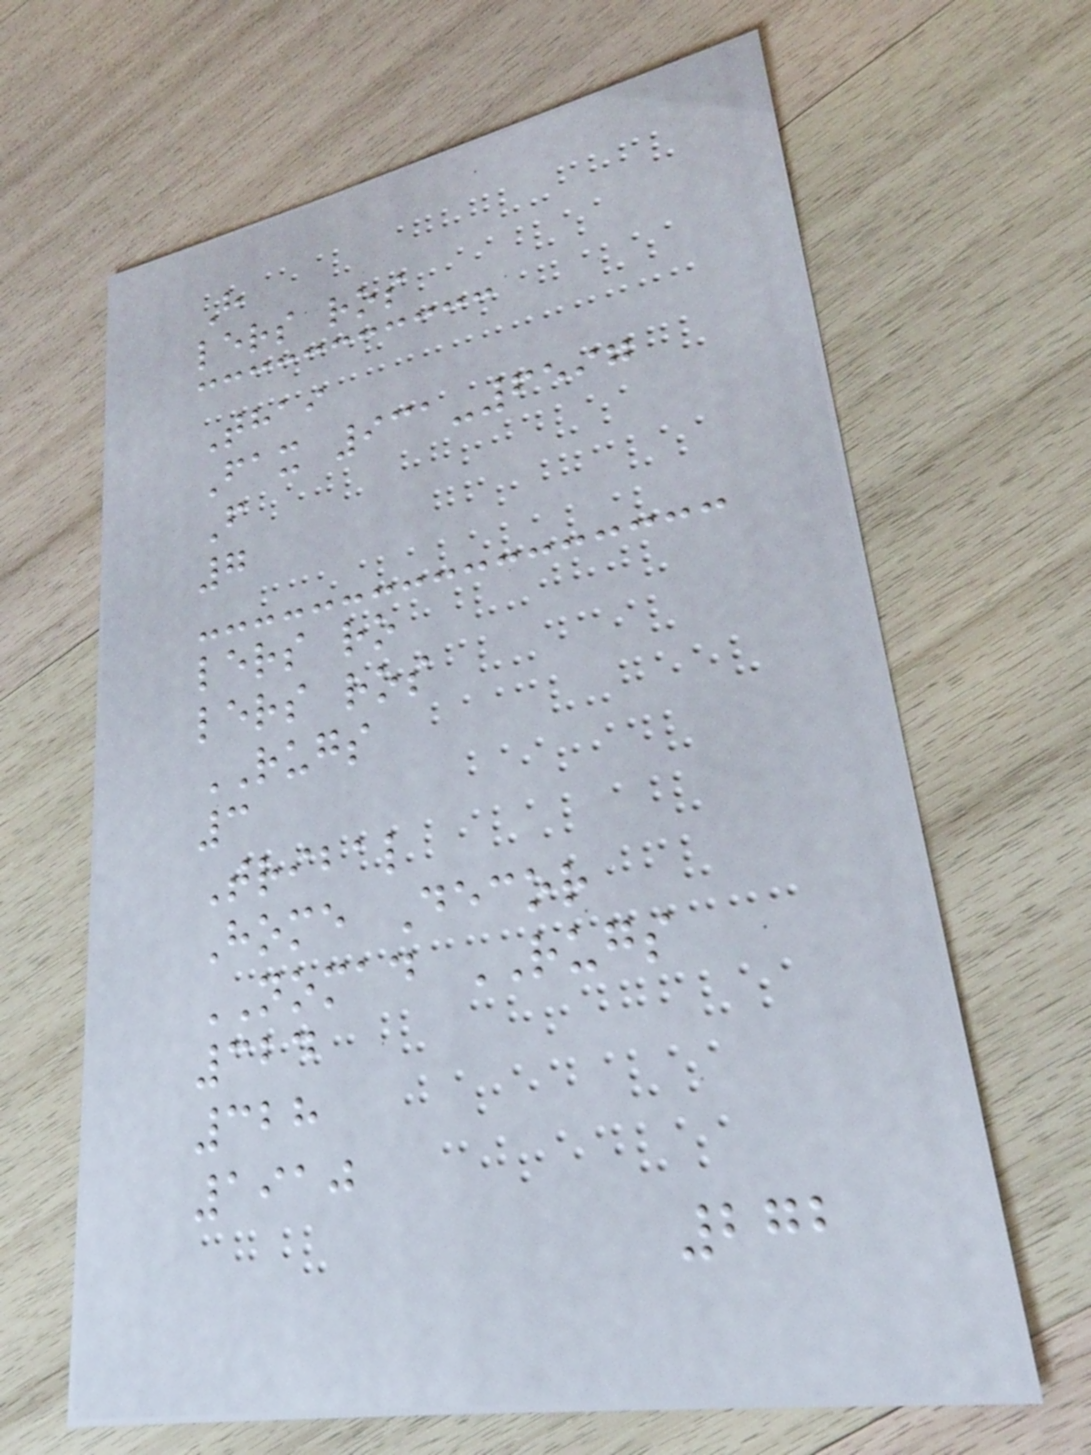H
lers ros
Thai
Fax 931-6597
F
7
lers ro
lers ros
RUGS
3
Tribal
Home Decor
NOMAD RUGS
324
328
1910
272
